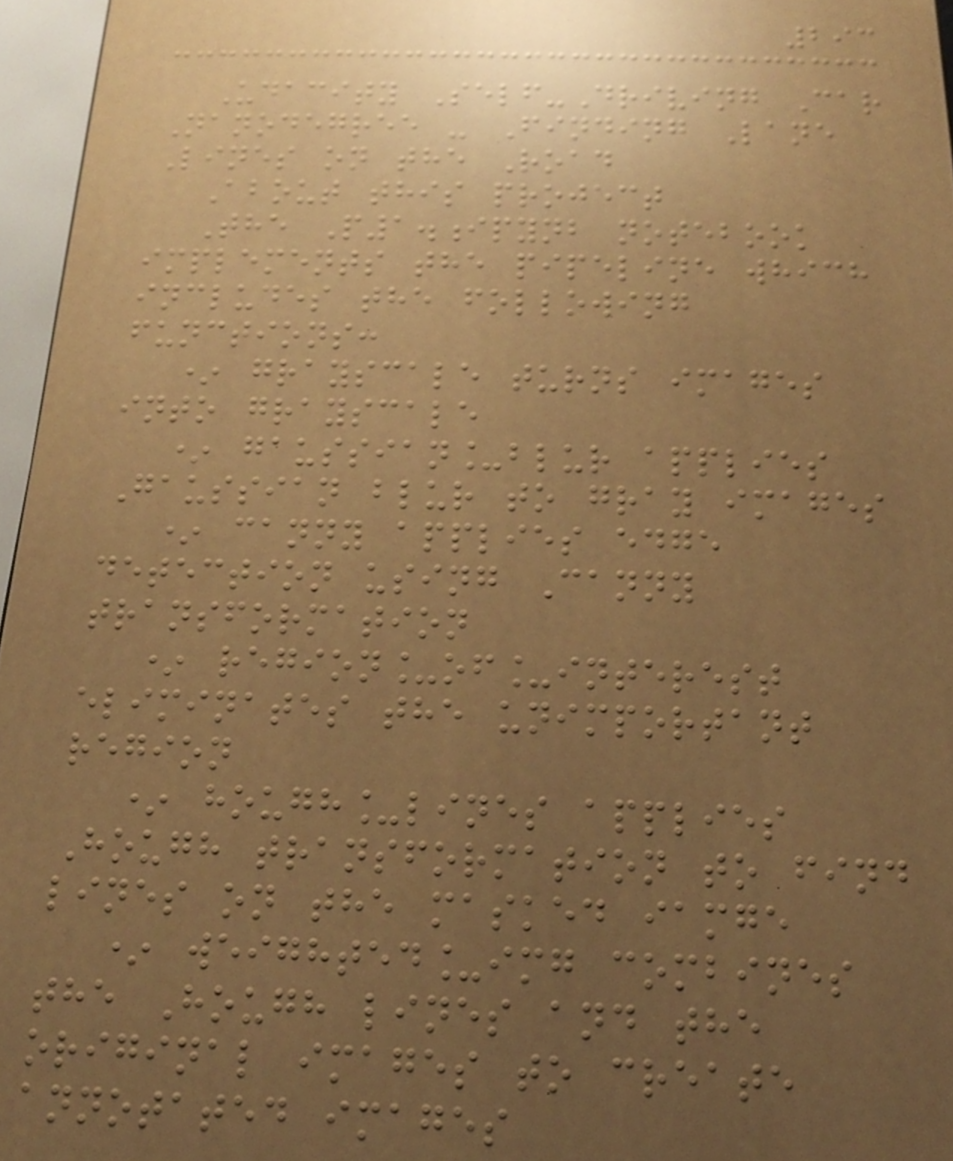293
Udacity Self-Driving Car
Nanodegree - Finding Lane
Lines on the Road
About this project
The P1.ipynb notebook
implements the pipeline which
includes the following
functions:
* grayscale turns images
into grayscale
* gaussian_blur applies
Gaussian blur to gray images
* canny applies edge
detection using Canny
transformation
* region_of_interest
eliminates the unimportant
region
* hough_lines applies
Hough transformation to find
lines on the masked iamge
* weighted_img combines
the Hough lines and the
original images to create
annotated images
